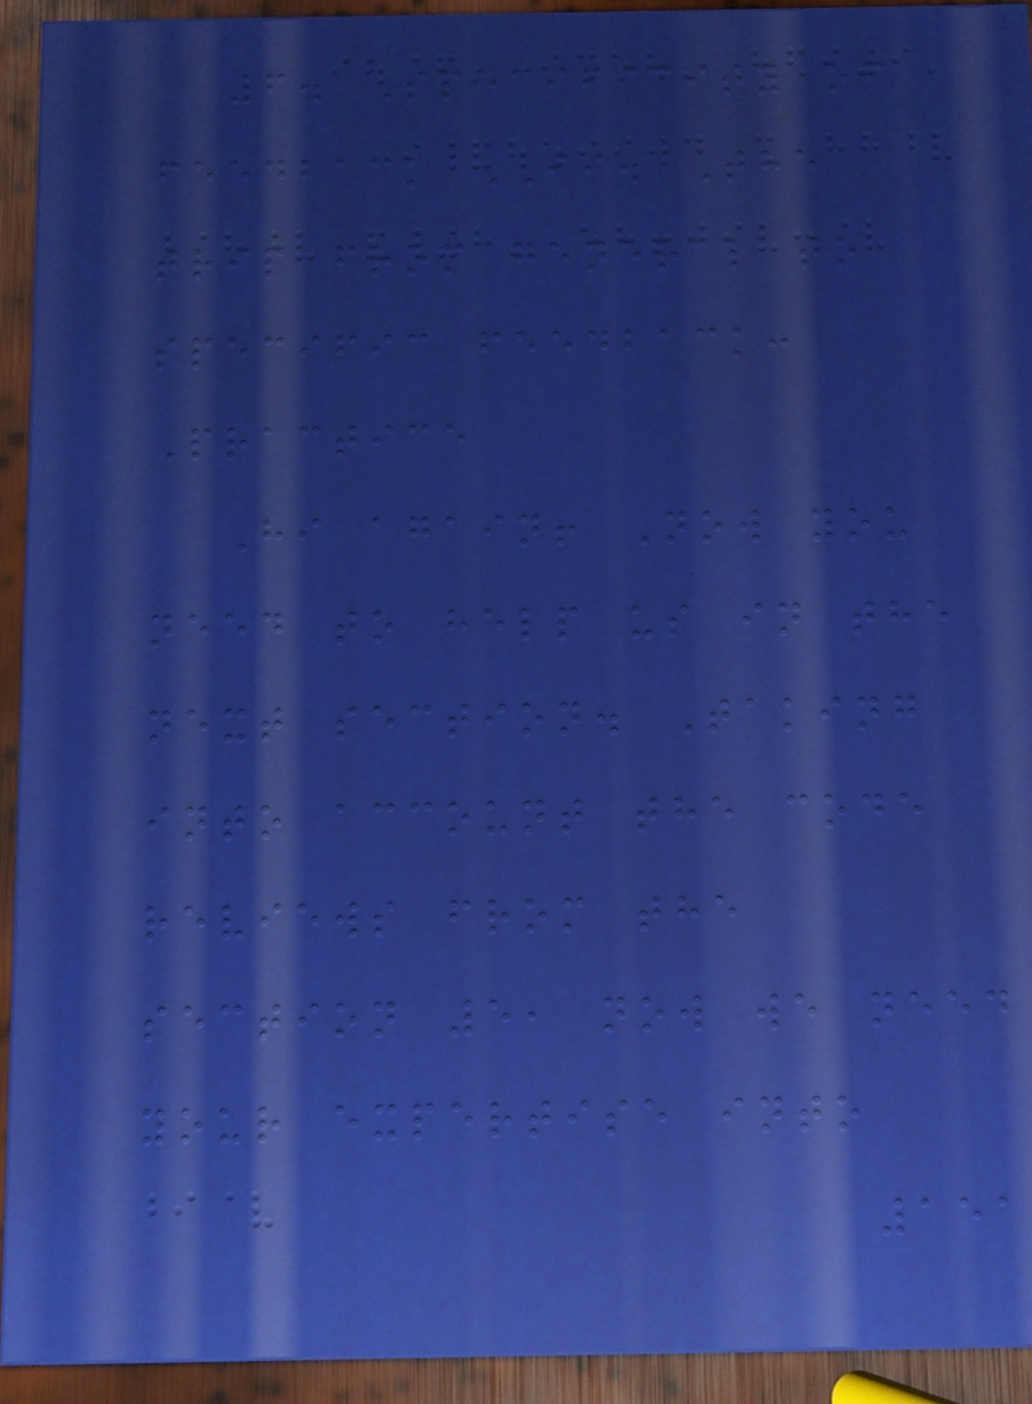6. Specificity of
feedback II. The
trip from general to
specific feedback:
Practice
Hi again! Now you
need to help us in the
next section. Taking
into account the code
reviews from the
section 5, now we need
your expertise into
151
